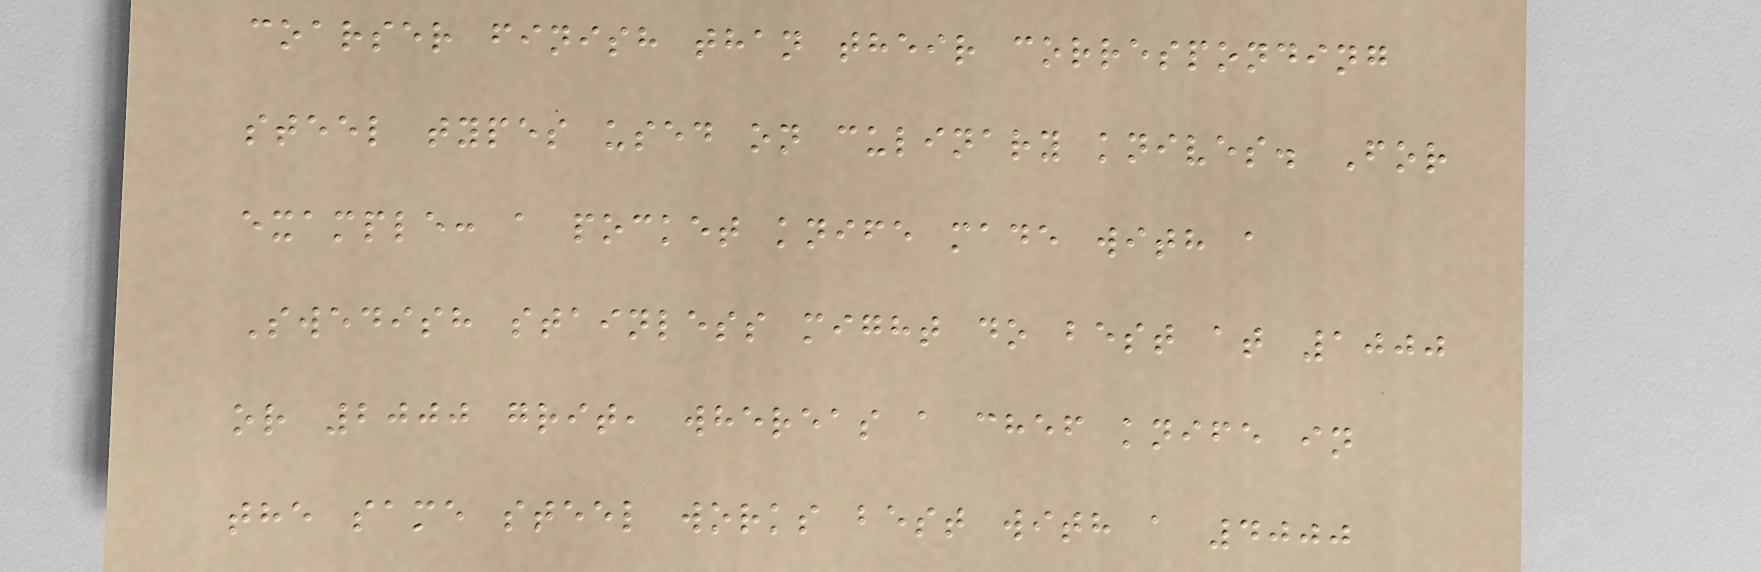coarser finish than their corresponding
steel types used on culinary knives. For
example: a pocket knife made with a
Swedish stainless might do best at 1000
or 2000 grit, whereas a chef knife in
the same steel works best with a 4000
